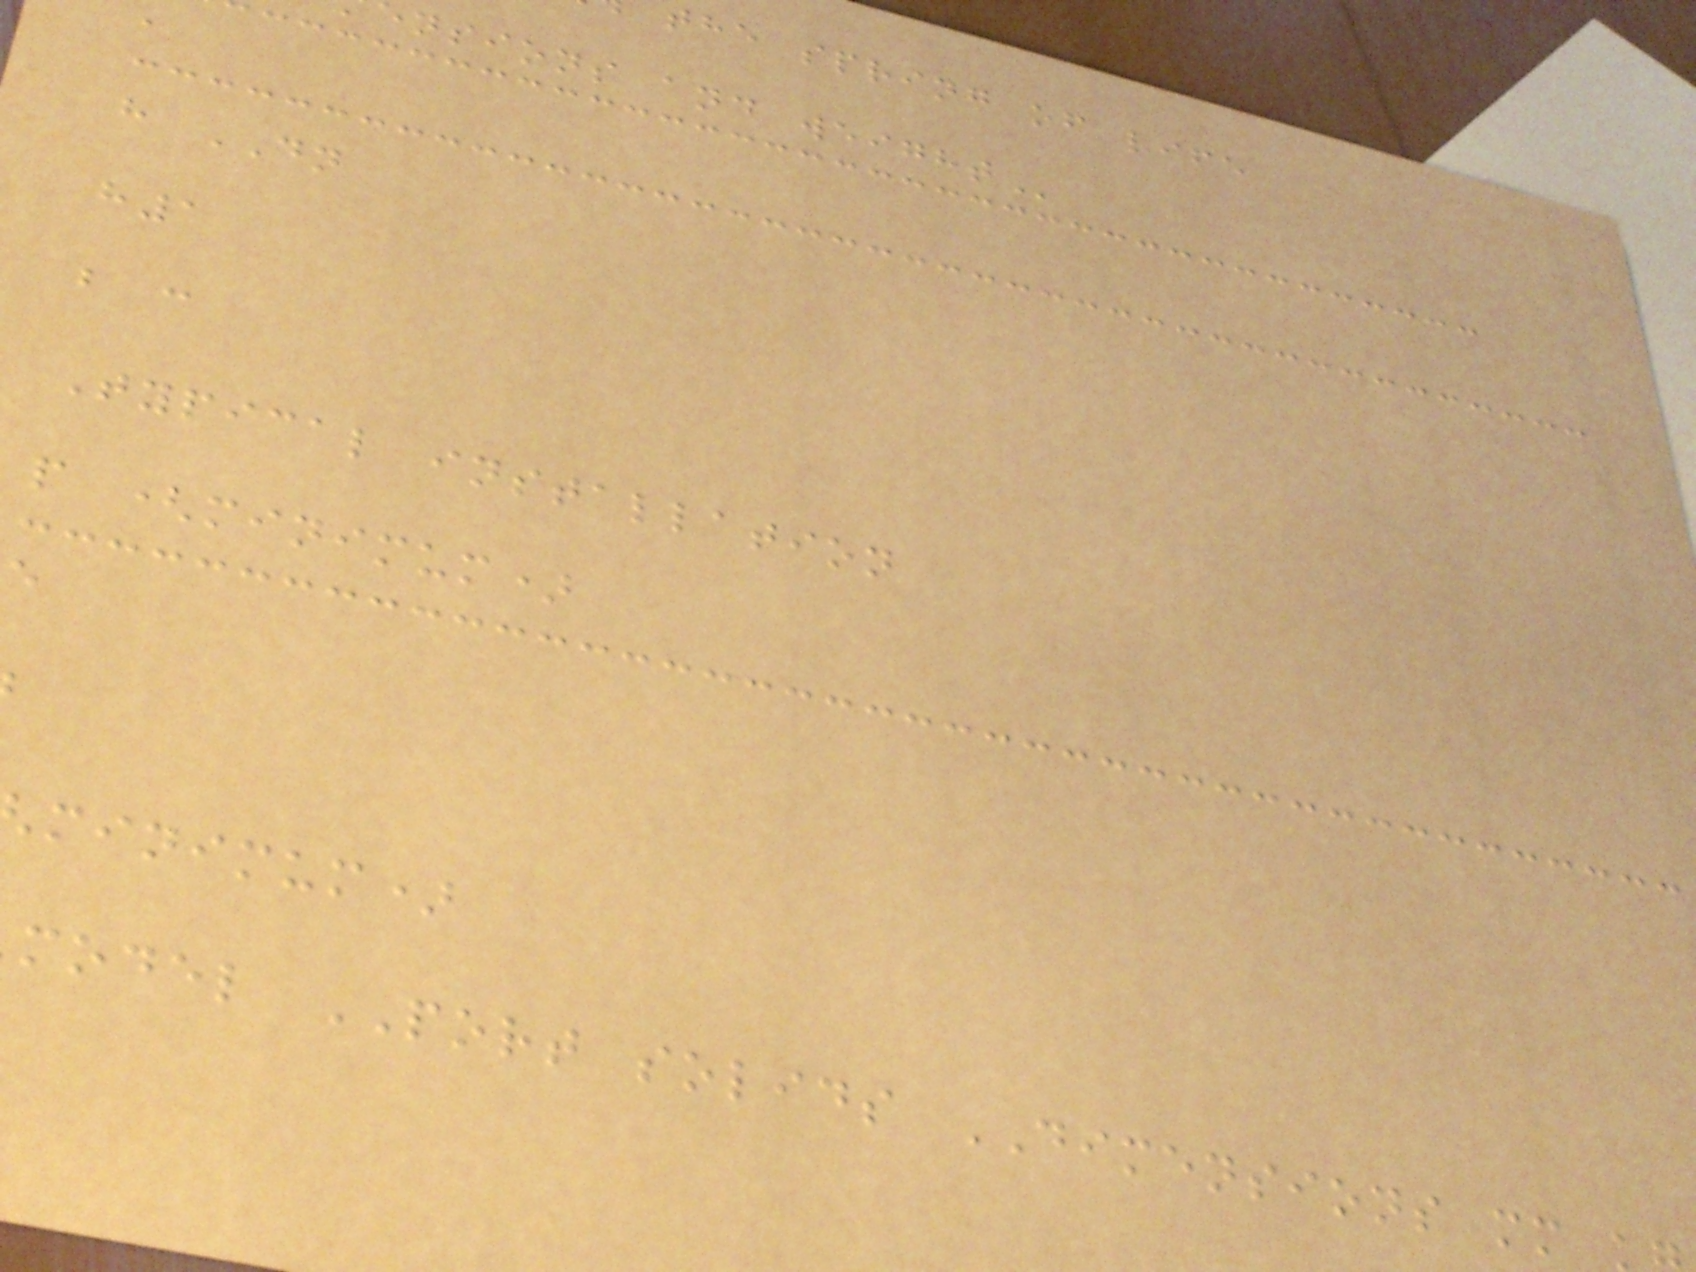the spring of life
nsions and
a
h DN
h1
b c
Typical installation
p (minimum)
e
minimum)
model PORT solids DIMENSIONS mm
